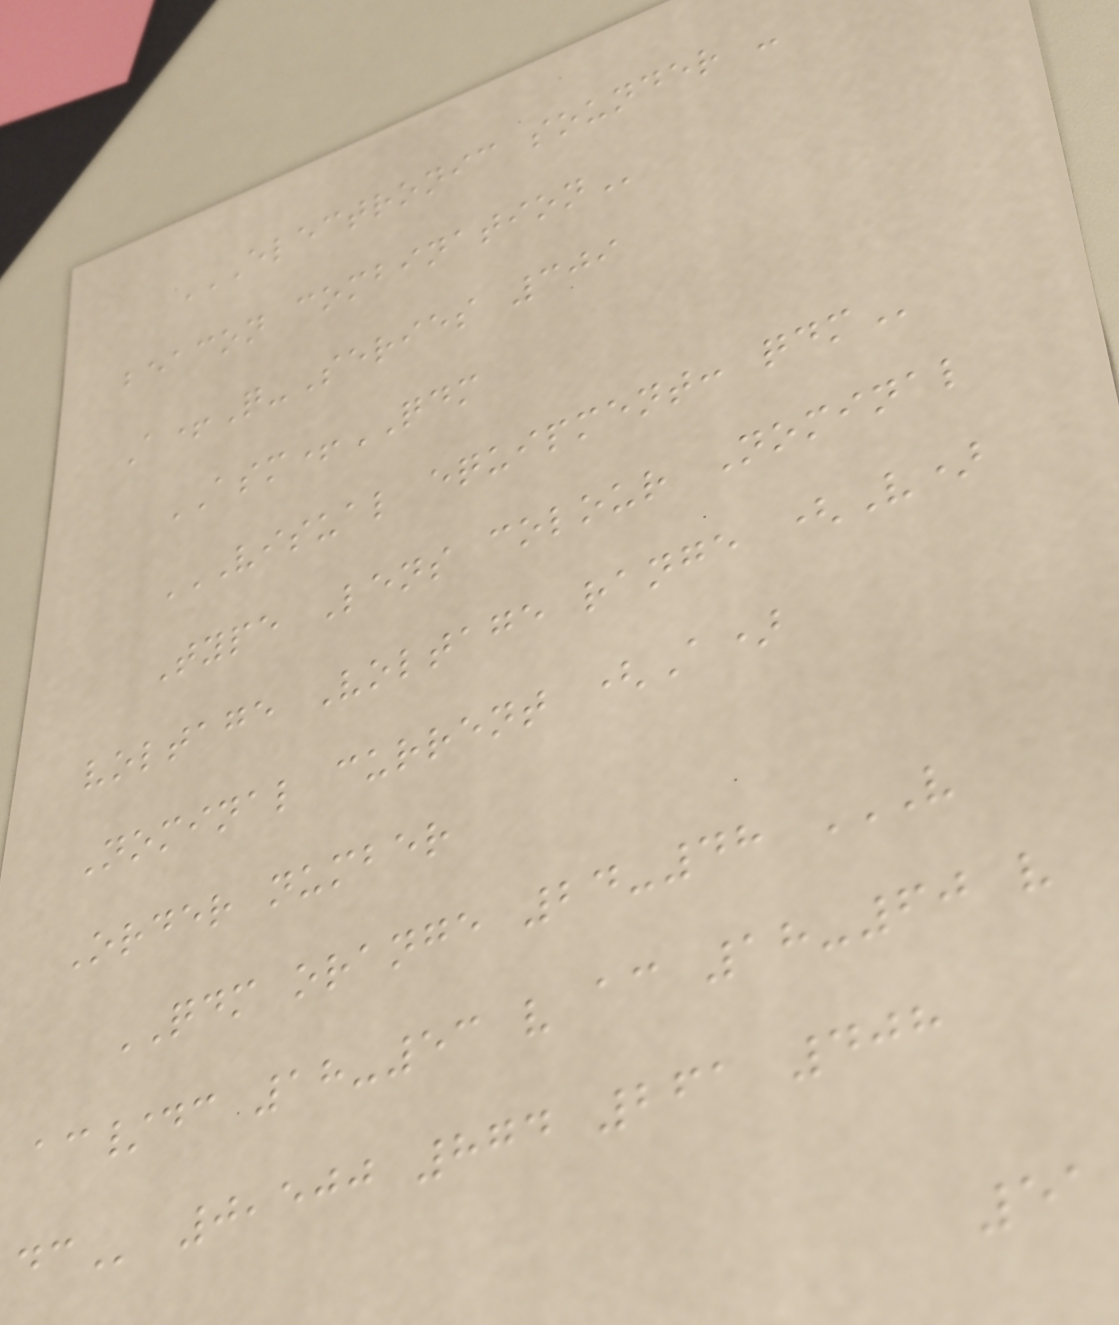ELECTRONIC SOUNDER -
BEACON COMBINATION
A+Q-Series 309
ASM+QDM
VISUAL EQUIPMENT: QDM
Type Lens colour Nominal
voltage Voltage range (V)
Nominal current (A)
Order number
QDM orange 24-48 V
AC/DC 18-53 V AC 18-60 V
DC 0,500 874 261 408
51
